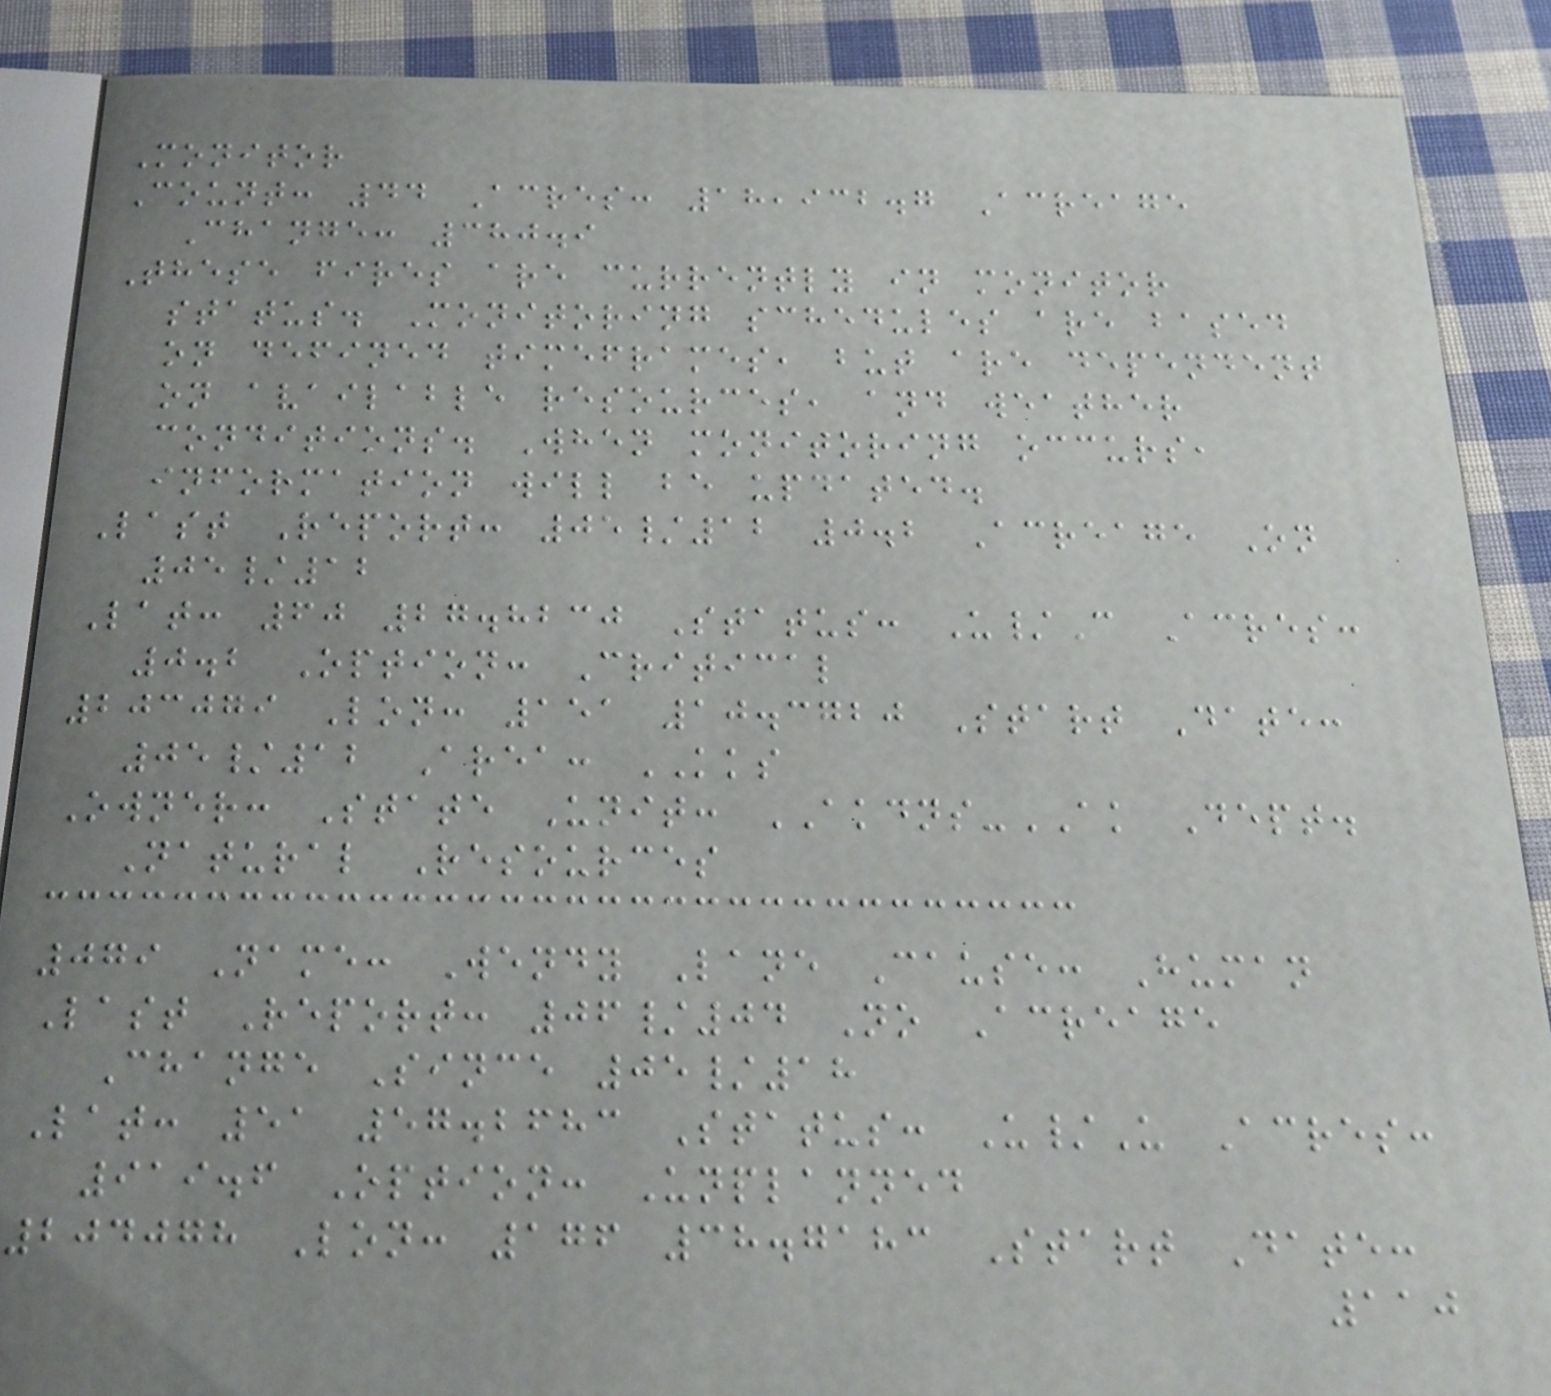Monitor
Count: 44 Acres: 18,932.7 Acreage
Change: 380.9
These fires are currently in monitor
status. Monitoring schedules are based
on defined timeframes, but are dependent
on available resources, and weather
conditions. When monitoring occurs,
information will be updated.
Last Report: 05/12 0.2 Acreage On
05/12
Lat: 60 27.8230 Status: U/C Acres:
0.2 Option: Critical
203079 Lon: 151 10.3720 Start Date:
05/12 Area: KKS
Owner: State Unit: AKDNS-AK Dept.
Natural Resources
079 Name: Wendy Lane Cause: Human
Last Report: 06/04 No Acreage
Change Since 05/18
Lat: 51 57.2683 Status: U/U Acres:
919.6 Option: Unplanned
204078 Lon: 176 38.7183 Start Date:
110
